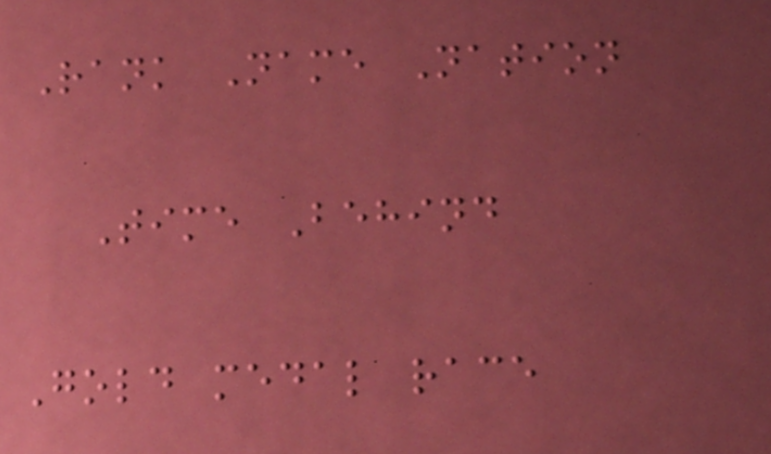Rank Name Nation
Time Behind
Gold medal race
